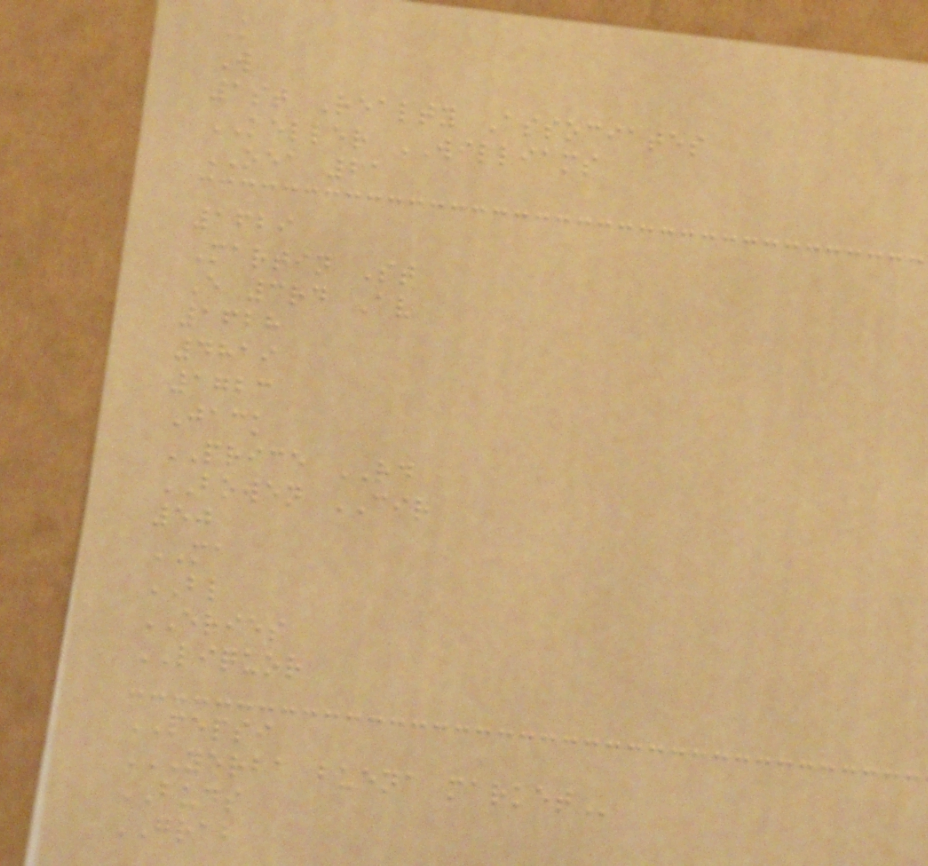K
W
1st Realty Associates
KELLER WILLIAMS
OEA 21
1629
Martin St
E 3rd Av
1628
4819
1723
Jack
PRICE RD
BOWEN CIR
50
MA
BL
ERIES
LIQUOR
PEPSI
YERBA BUENA MARKET
BUDS
GRAB
